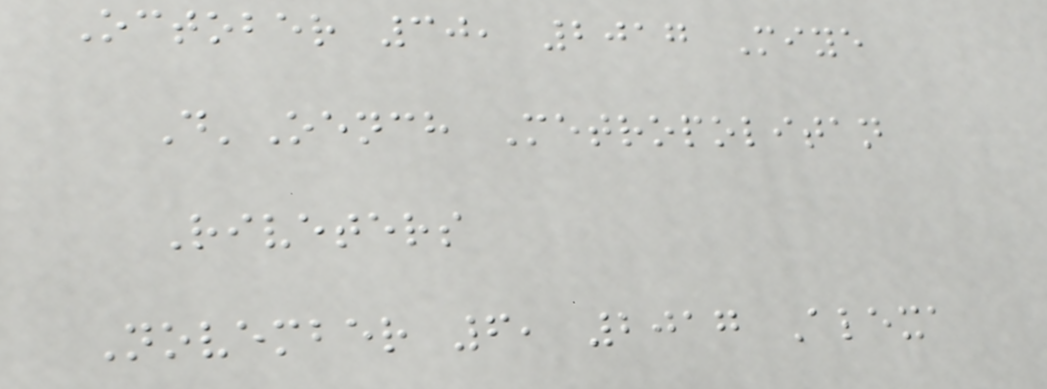October 30, 2017 Miye
D'Oench Metropolitan
Riveters
November 6, 2017 Alexa
